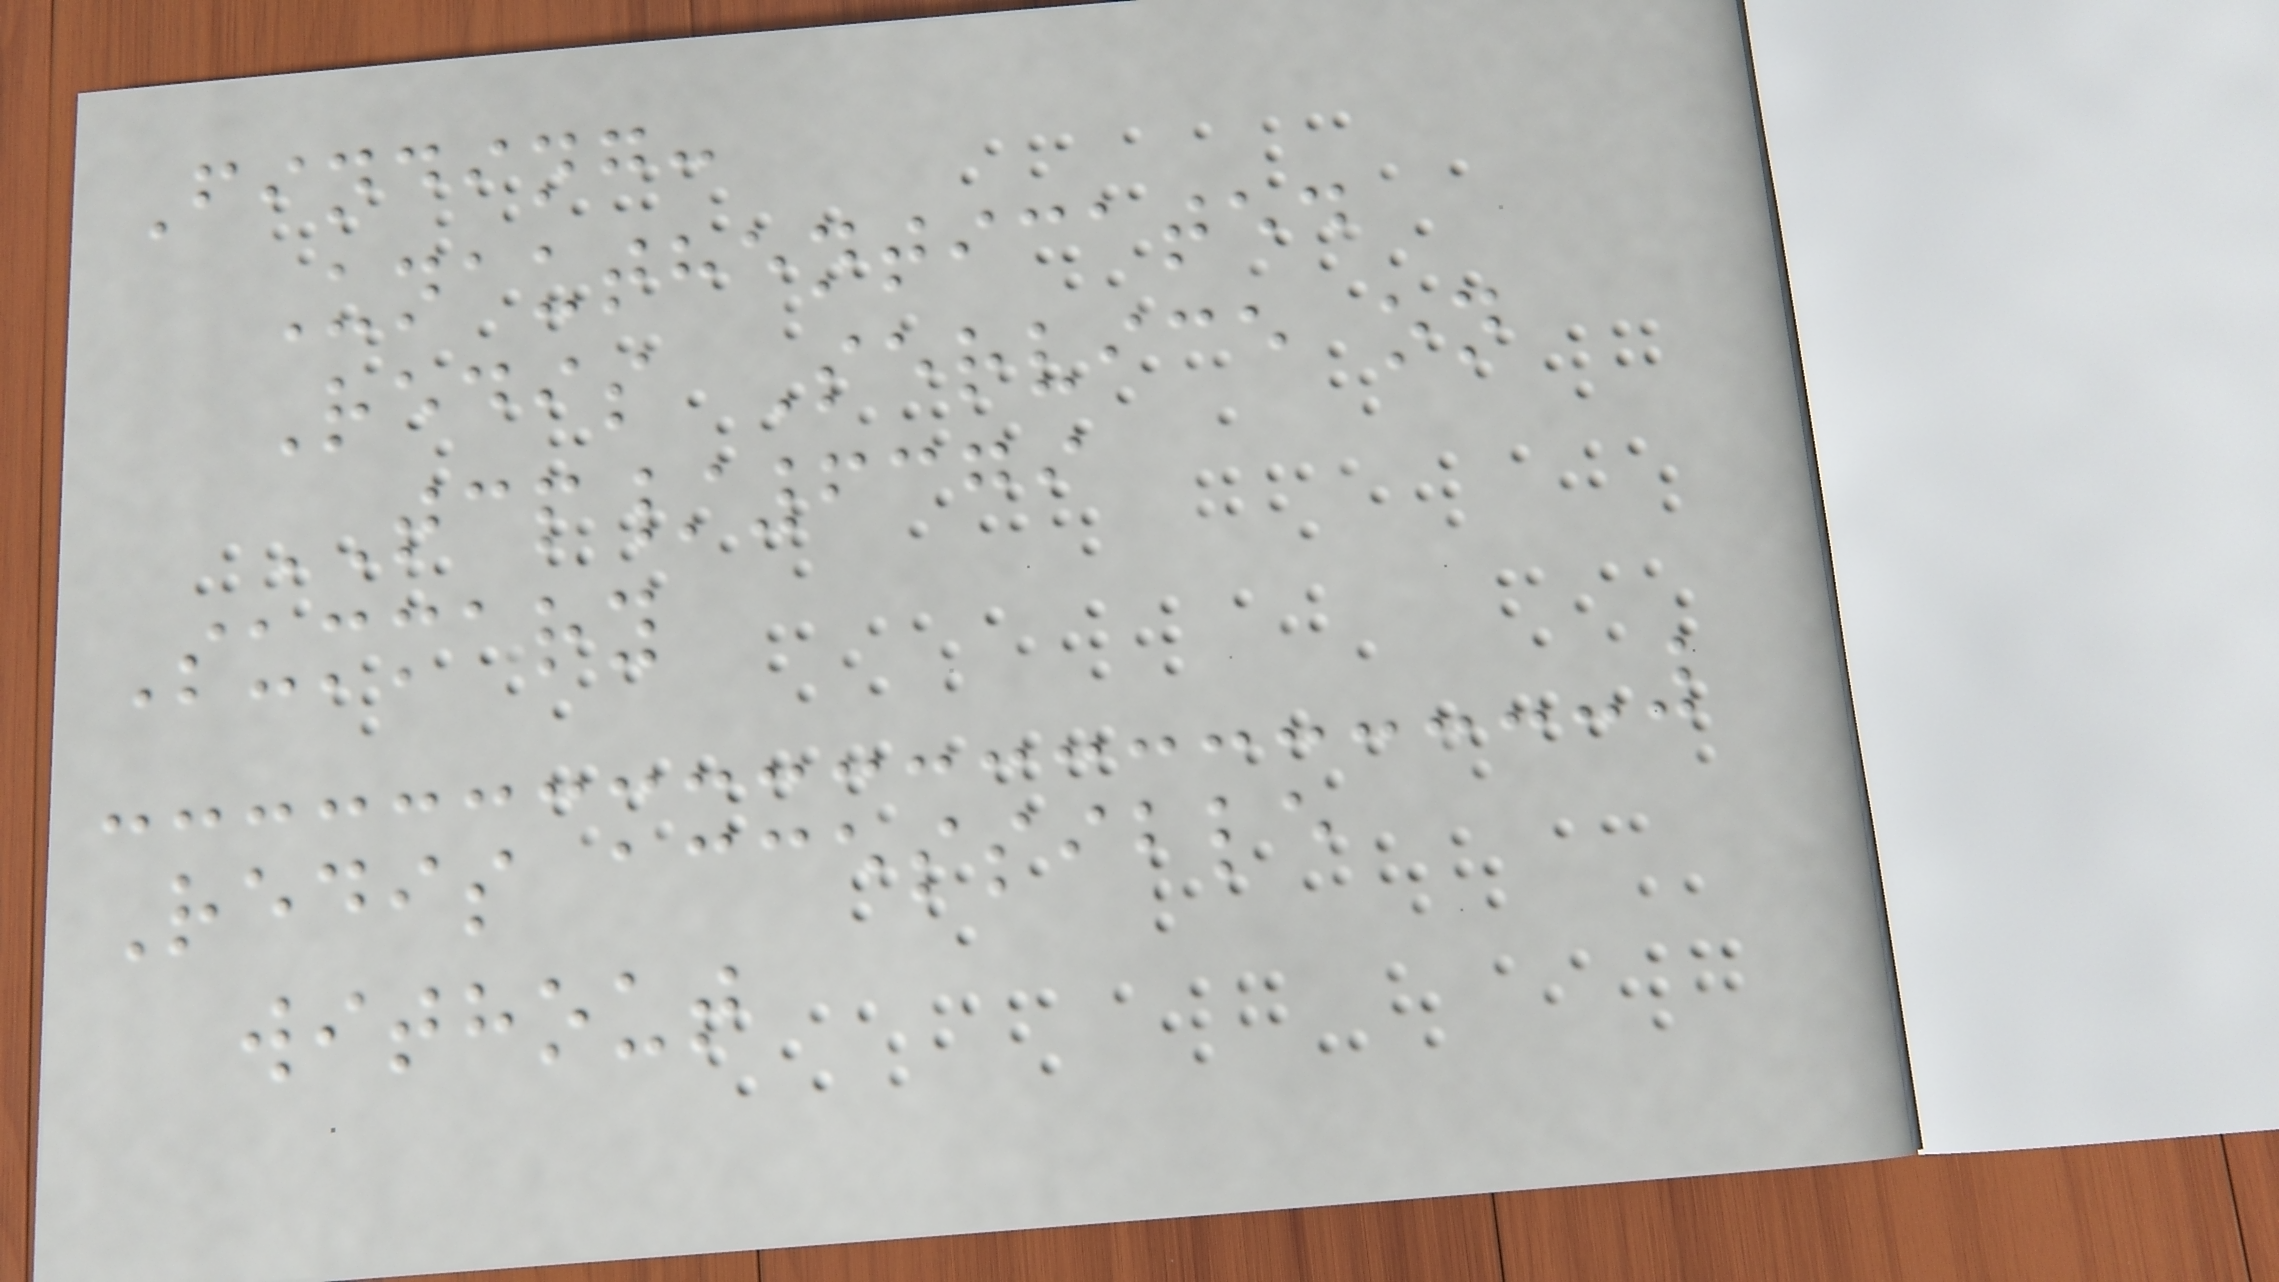Finding:
Unauthenticated
Redis Service on
TCP/6379
Summary
Redis accessible
without
